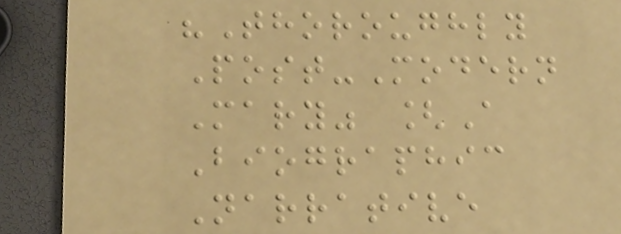"Thoroughly
Post-Modern
Mary" [A
Biographic
Narrative
